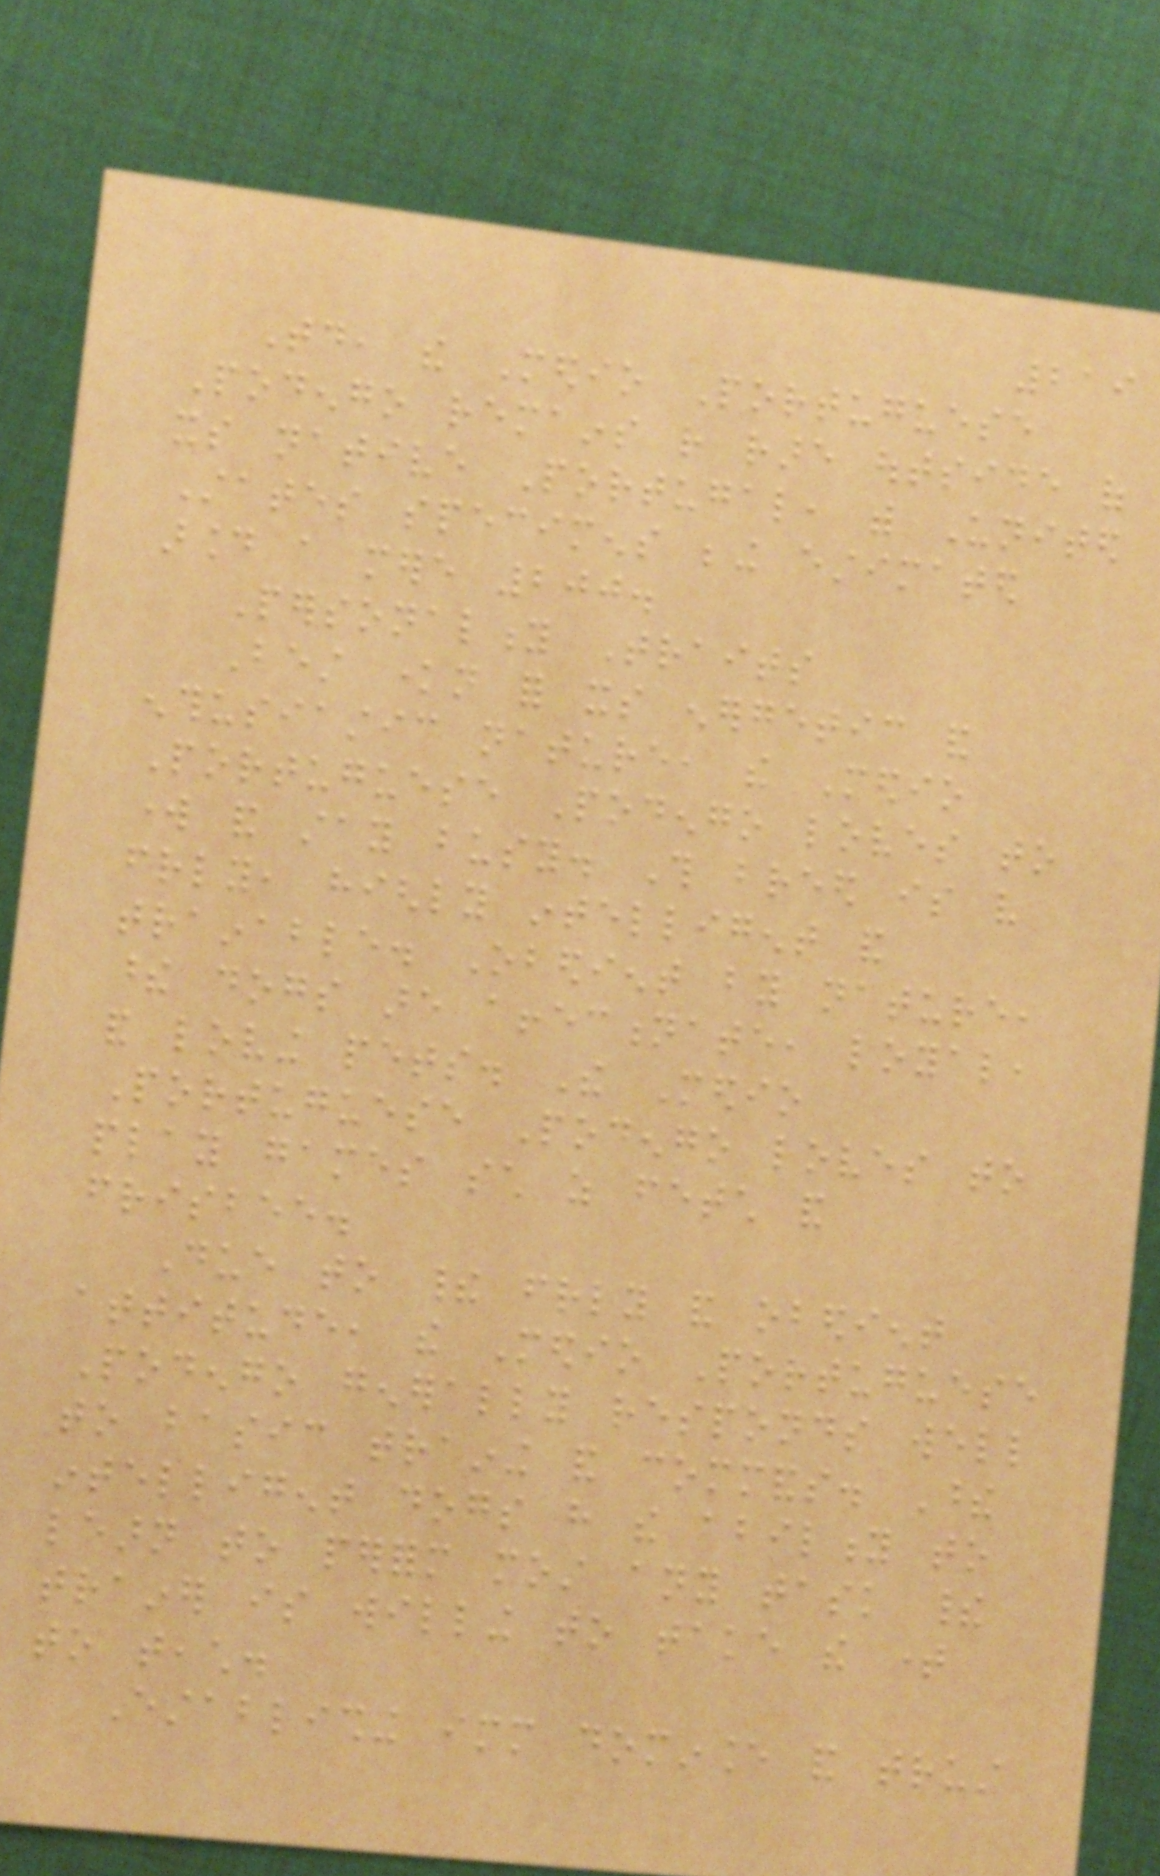219
Today, the Medio Portuguese
Podengo remains rather rare outside of
its native Portugal, with United
States specimens being estimated
around a mere 200.
Personality Traits
Best known for its energetic and
enthusiastic nature, the Medio
Portuguese Podengo loves to
work and stay busy. This breed is very
friendly, highly intelligent and
trainable. Obedient by nature,
these dogs are affectionate, loyal,
and loving pets. The Medio
Portuguese Podengo loves to
play games such as fetch and
frisbee.
Due to their friendly and obedient
attitude, the Medio Portuguese
Podengo generally responds well
to basic training and commands. These
intelligent dogs have the ability to
learn to perform most any task their
trainer is willing to take the time
to teach.
Establishing immediate dominance and trust
